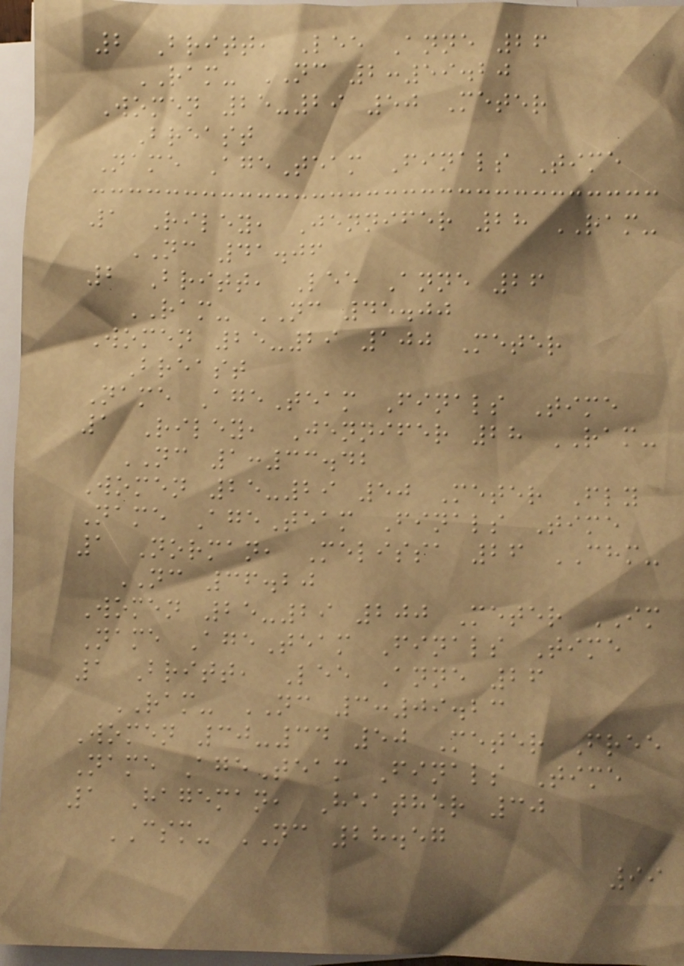2 Britt, Lee Anne 26
RAM- NC 2:59.20
Women 25-29 50 Meter
Breast
Name AgeTeam Finals Time
1 Riley, Jennifer 28 RAM-
NC 41.06
2 Britt, Lee Anne 26
RAM- NC 45.00
Women 25-29 100 Meter
Breast
Name AgeTeam Finals Time
1 Riley, Jennifer 28 RAM-
NC 1:33.42
Women 25-29 50 Meter Fly
Name AgeTeam Finals Time
1 Norman, Melissa 26 CHM-
NC 36.20
Women 25-29 200 Meter IM
Name AgeTeam Finals Time
1 Britt, Lee Anne 26
RAM- NC 3:09.23
Women 30-34 50 Meter Free
Name AgeTeam Finals Time
1 Hageman, Heather 30
CSM- NC 28.57
99
